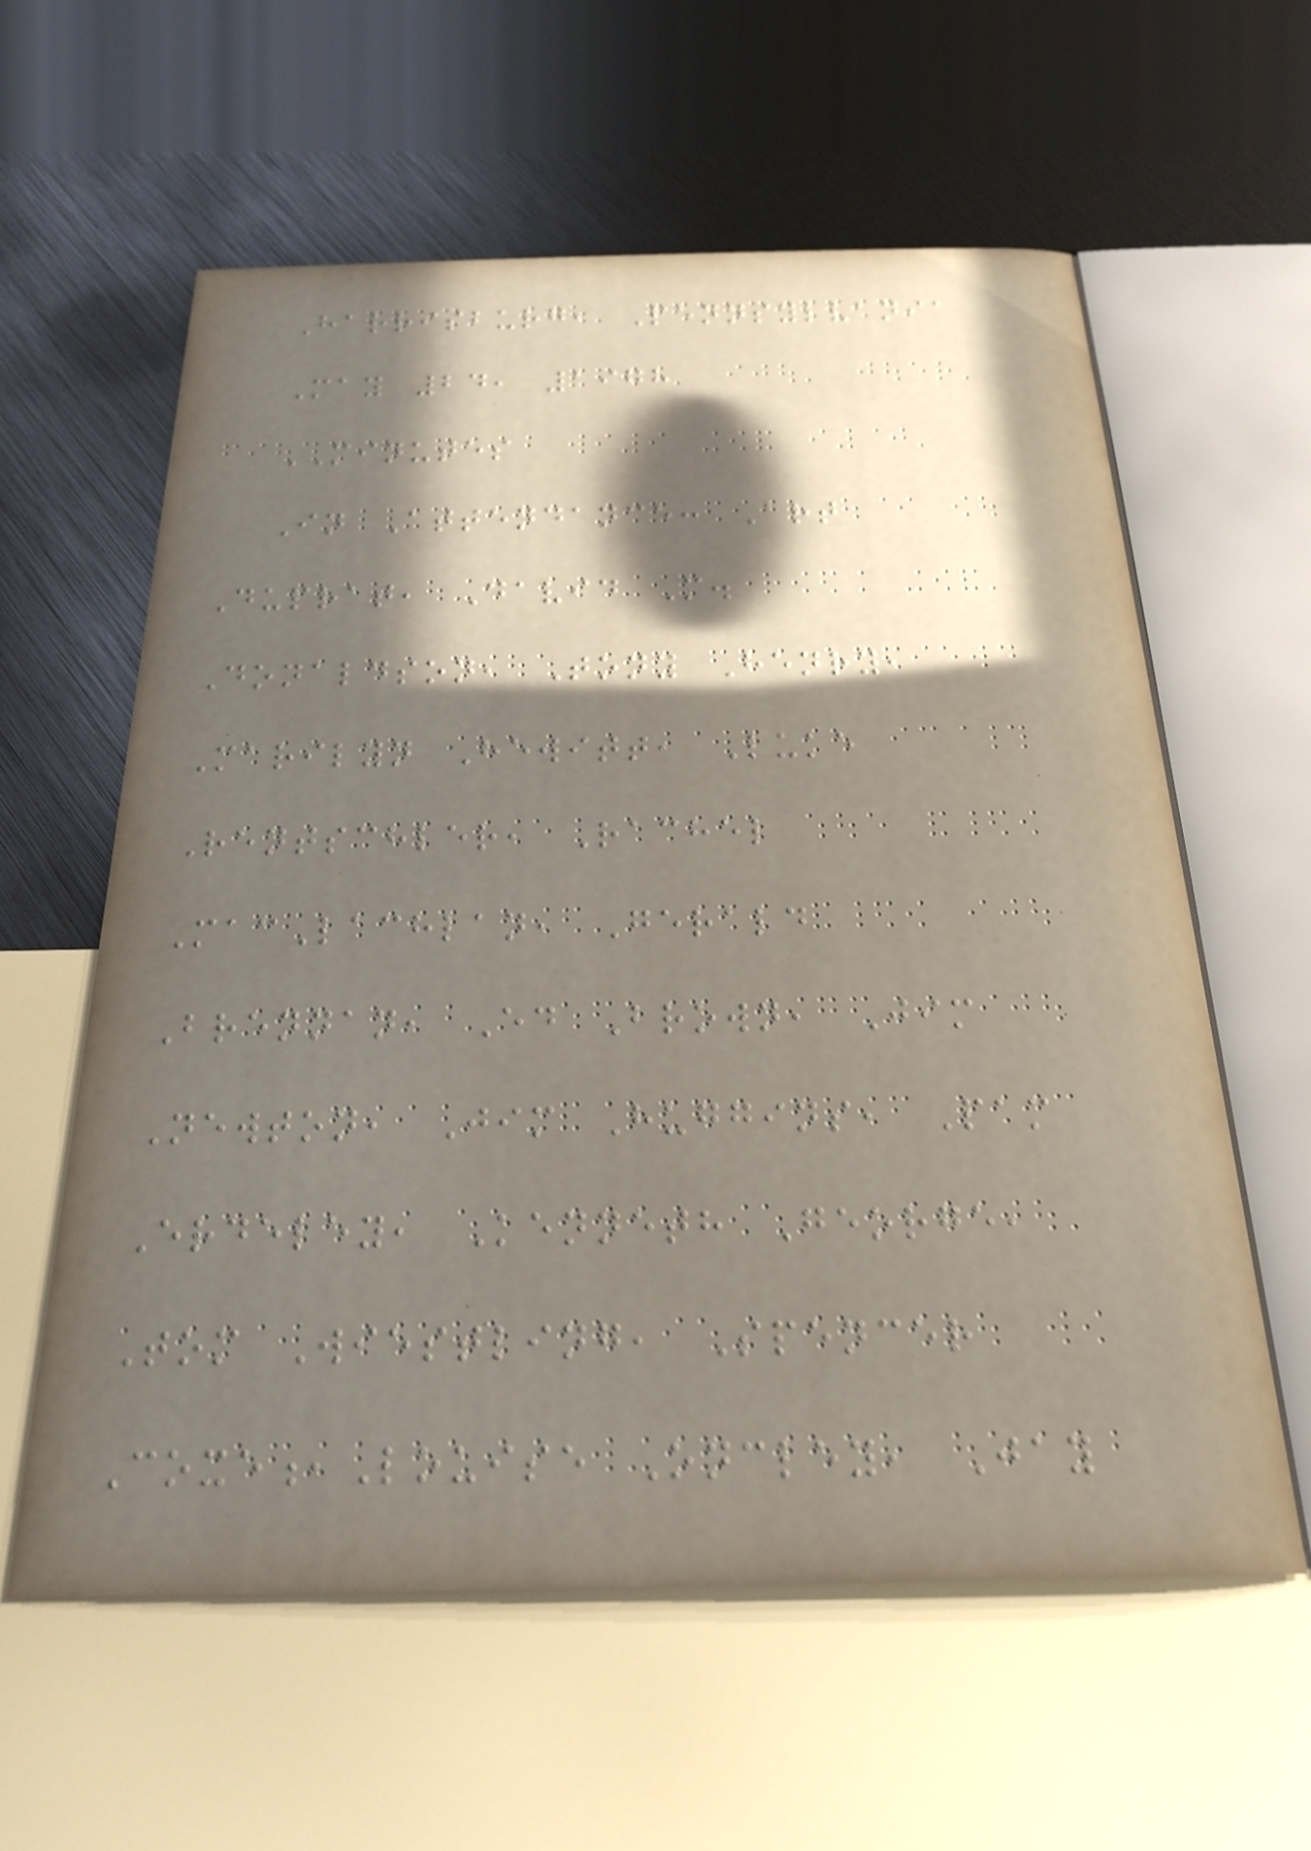Harrisburg, Pennsylvania
May 24, 1978
MINUTES
In Attendance: Art
Duprat, David M.
Donaldson, Tony Henry,
Marilyn Hewitt, Luke
Rentschler, Rachel
MacLachlan, Gerald
Brennan, Ed Brown, Jim
Newton, Jim Huggins, Pam
Erdeley, Kenneth George,
Tom Wiestling, Spencer
Coxe,Louise Oncley, Jay
